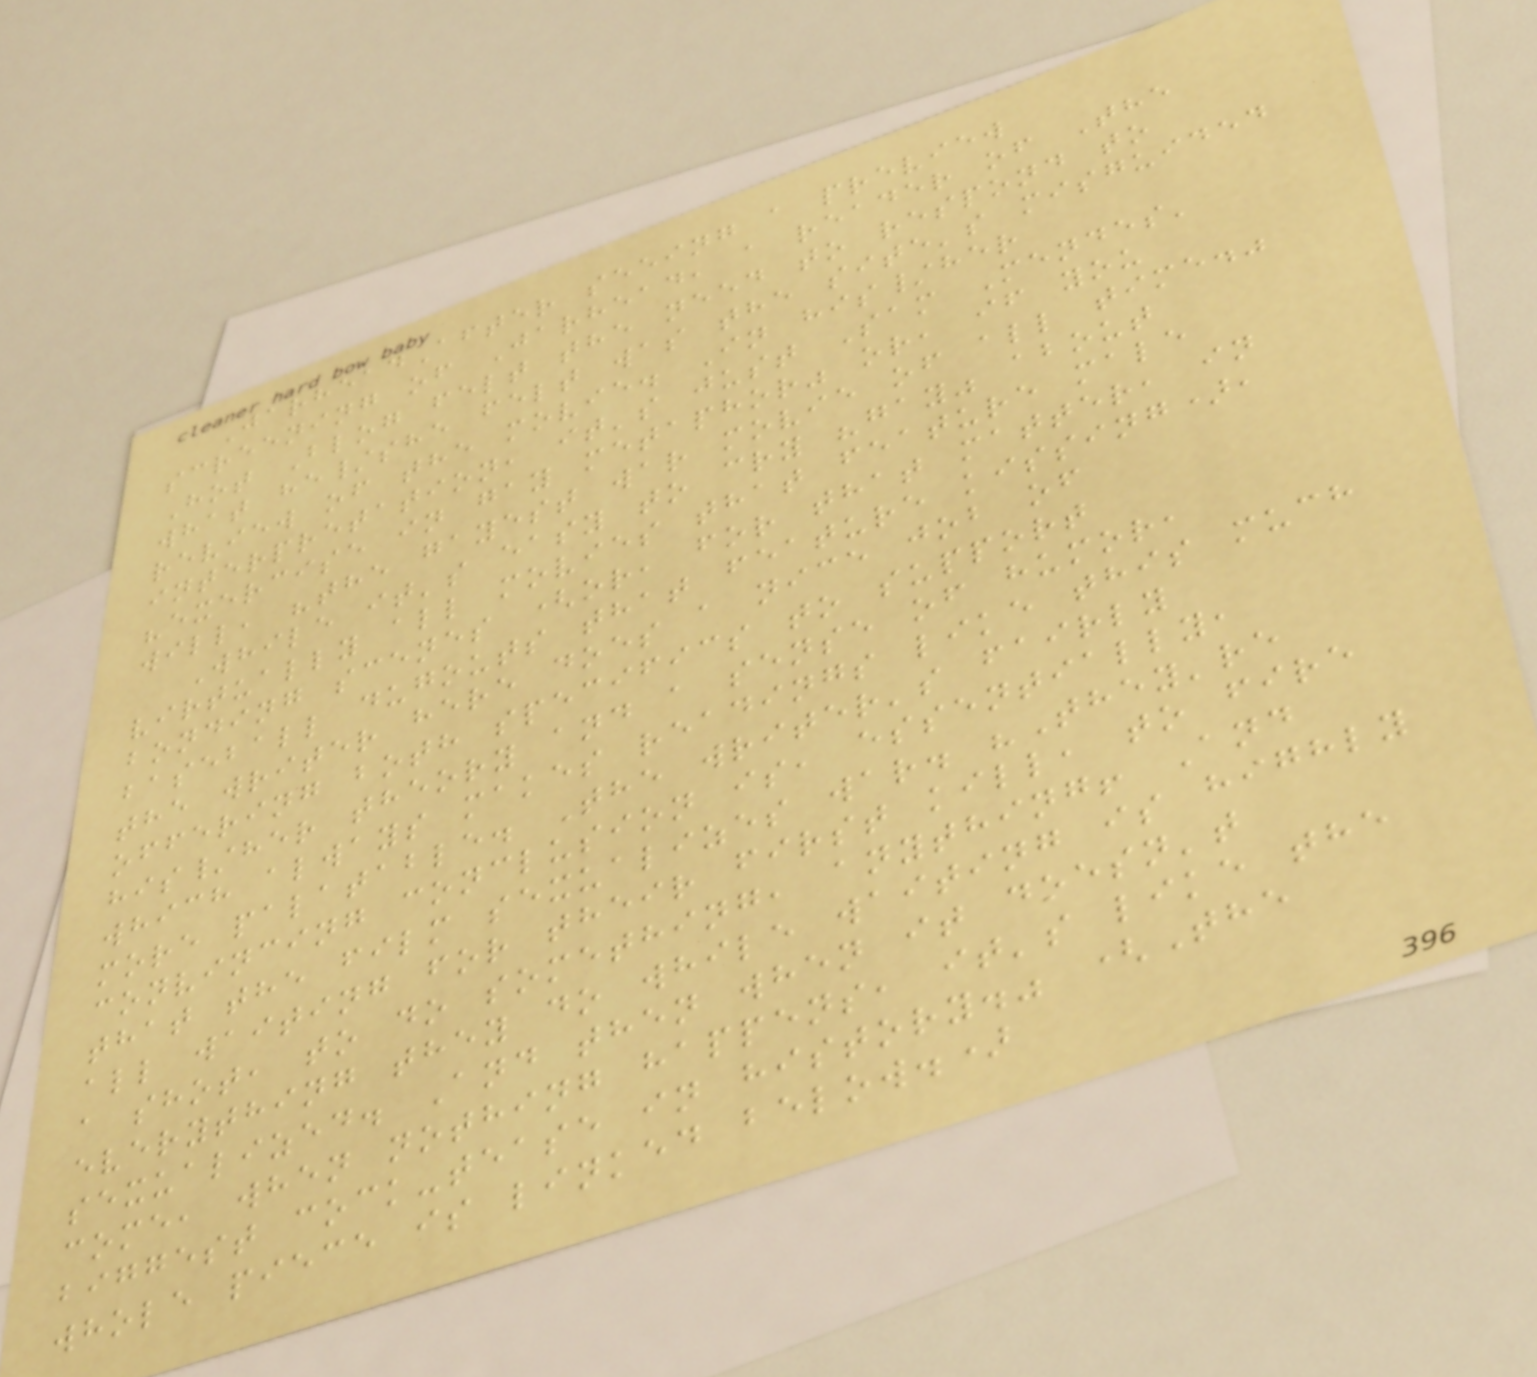JarheadAfter seeing a preview
screening of Jarhead, a reader of The
Hot Blog felt the need to respond to
what he/she felt was the site's misguided
review of the movie. In his/her
interpretation, it's just Sam Mendes'
"exercise in gay metaphor" or, if you
will, "the gayest war movie of all time."
While it's easy to cry "gay" about
virtually all movies that feature male
bonding scenes (or, for that matter, in
baseball dugouts that feature kissing),
the writer here does a nice job of
offering both specifics to support
his/her theory and a sense of humor,
which always makes readings like this much
more palatable. The writer's fairly
convincing conclusion is, essentially,
that the film sexualizes war. "They're
all waiting for their first kill, to fire
a shot, to do something, anything! And
everything they do while waiting is highly
sexualized. And then when it doesn't
come, when nothing happens, it's like the
biggest cock-tease in history." (The
whole piece is linked below.)
